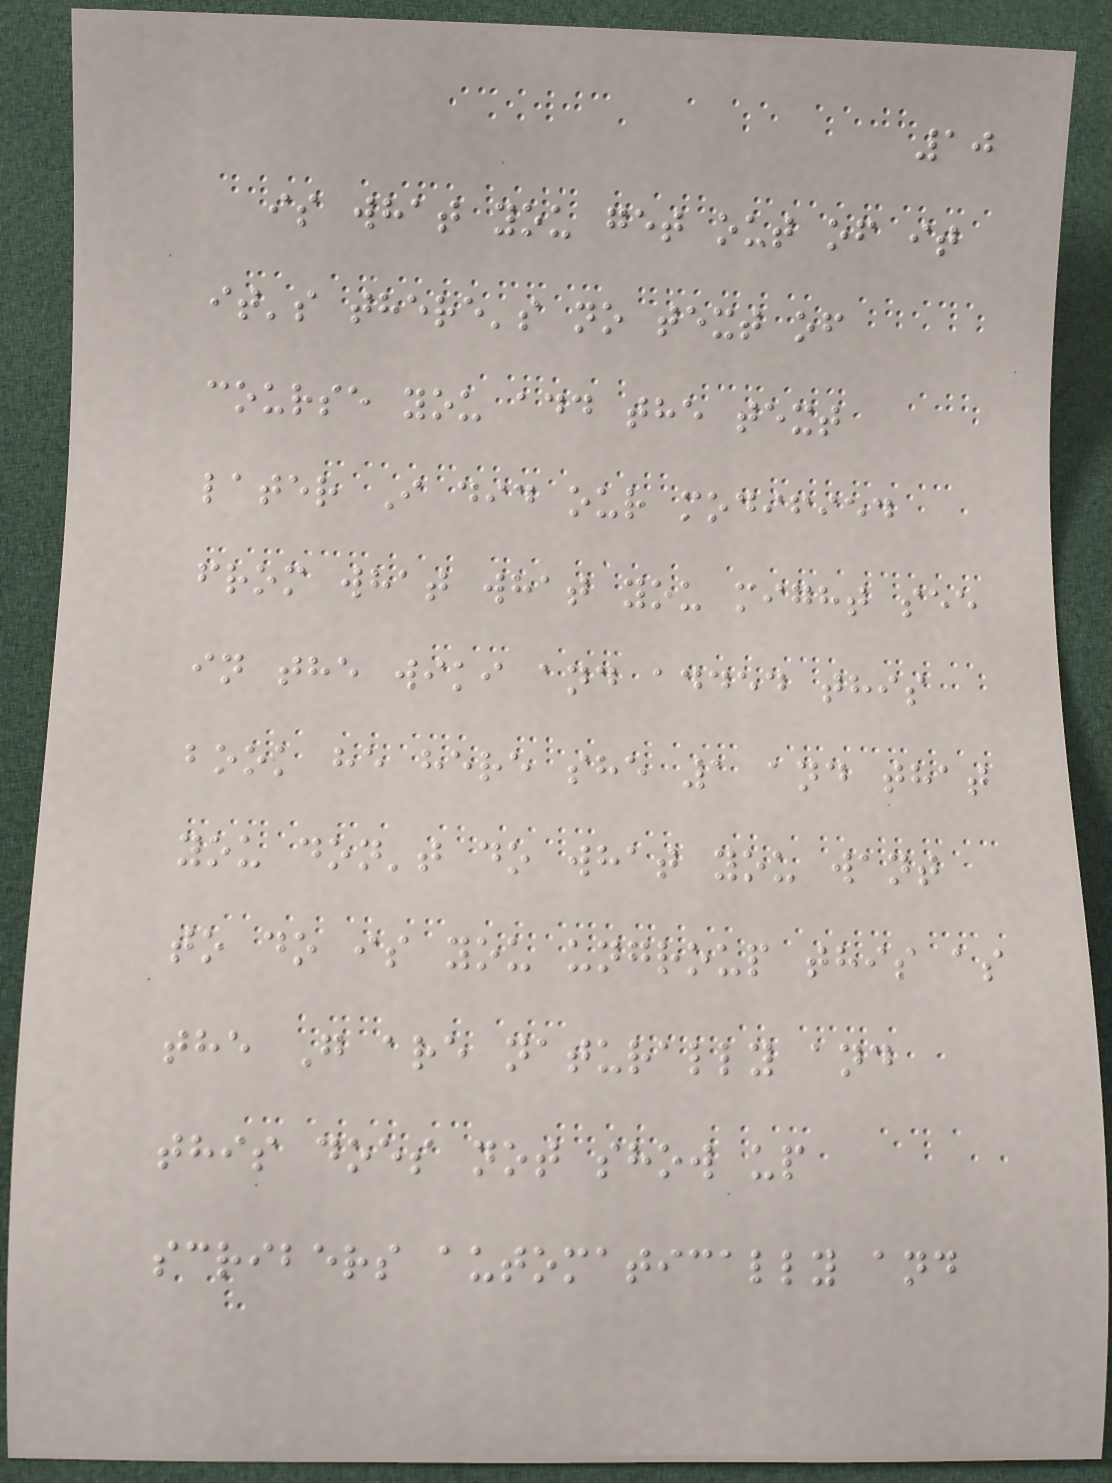10
is what you get out of it
it's there's no text of
course you add the text
later I did our modified
from what what you might see
in the wiki and added this
book he here she 1 and that
you don't do what you want
to do is you ungroup this as
the G are naturally and
this does not show up
scribers automatically and
